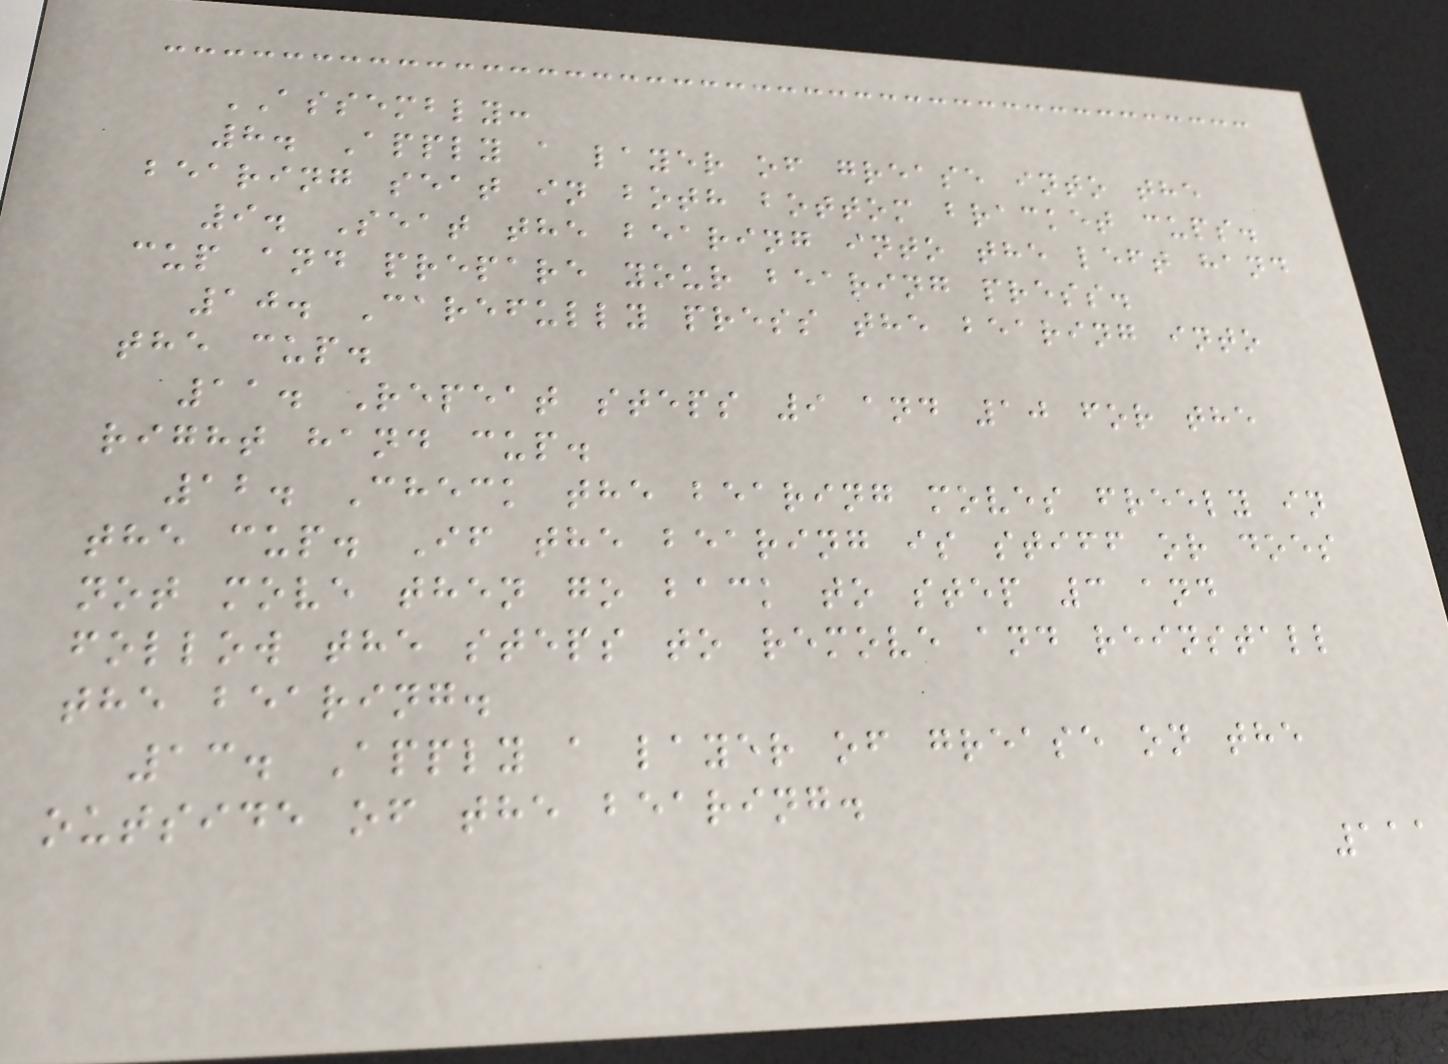ASSEMBLY:
8. Apply a layer of grease into the
bearing seat in both bottom bracket cups.
9. Seat the bearing into the left hand
cup and prepare your bearing press.
10. Carefully press the bearing into
the cup.
11. Repeat steps 9 and 10 for the
right hand cup.
12. Check the bearing moves freely in
the cup. If the bearing is stiff or does
not move then go back to step 3 and
follow the steps to remove and reinstall
the bearing.
13. Apply a layer of grease on the
outside of the bearing.
111
